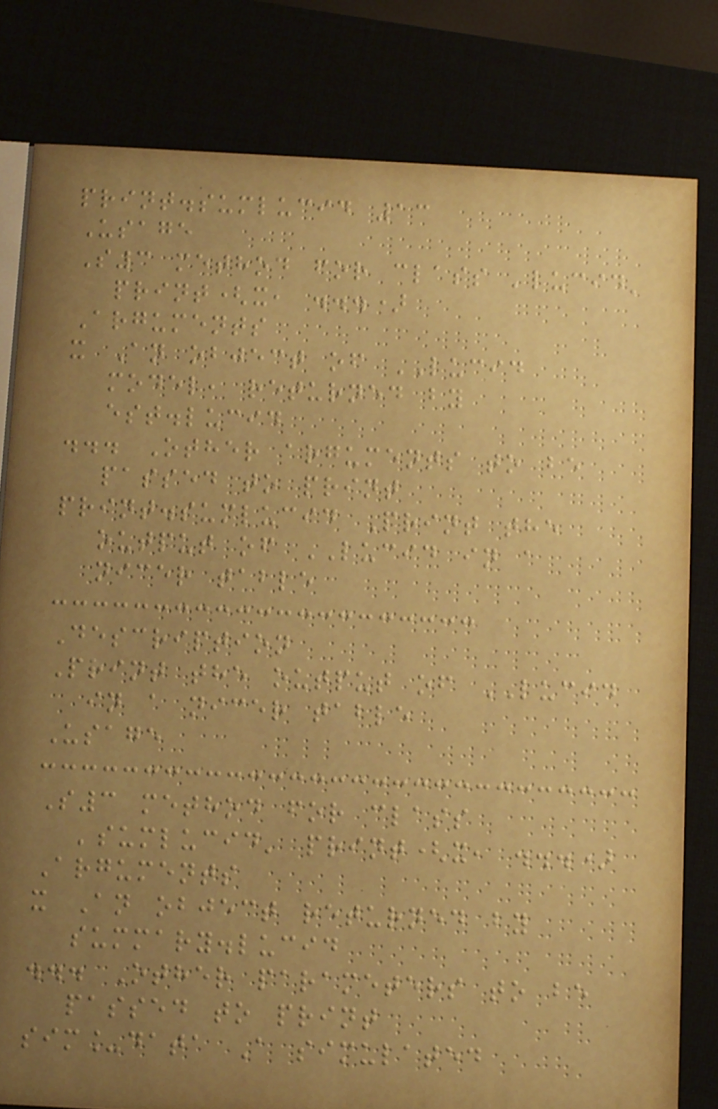print.sumlucid 13
Usage
S3 method for class 'lucid'
print(x, ...)
Arguments
x An object of LUCID
model, returned by
est.lucid
... Other arguments to be
passed to print
print.sumlucid Print the
output of LUCID in a
nicer table
Description
Print the output of LUCID
in a nicer table
Usage
S3 method for class
'sumlucid' print(x, ...)
Arguments
x An object returned by
summary.lucid
... Other parameters to be
passed to print
sim_data A simulated
